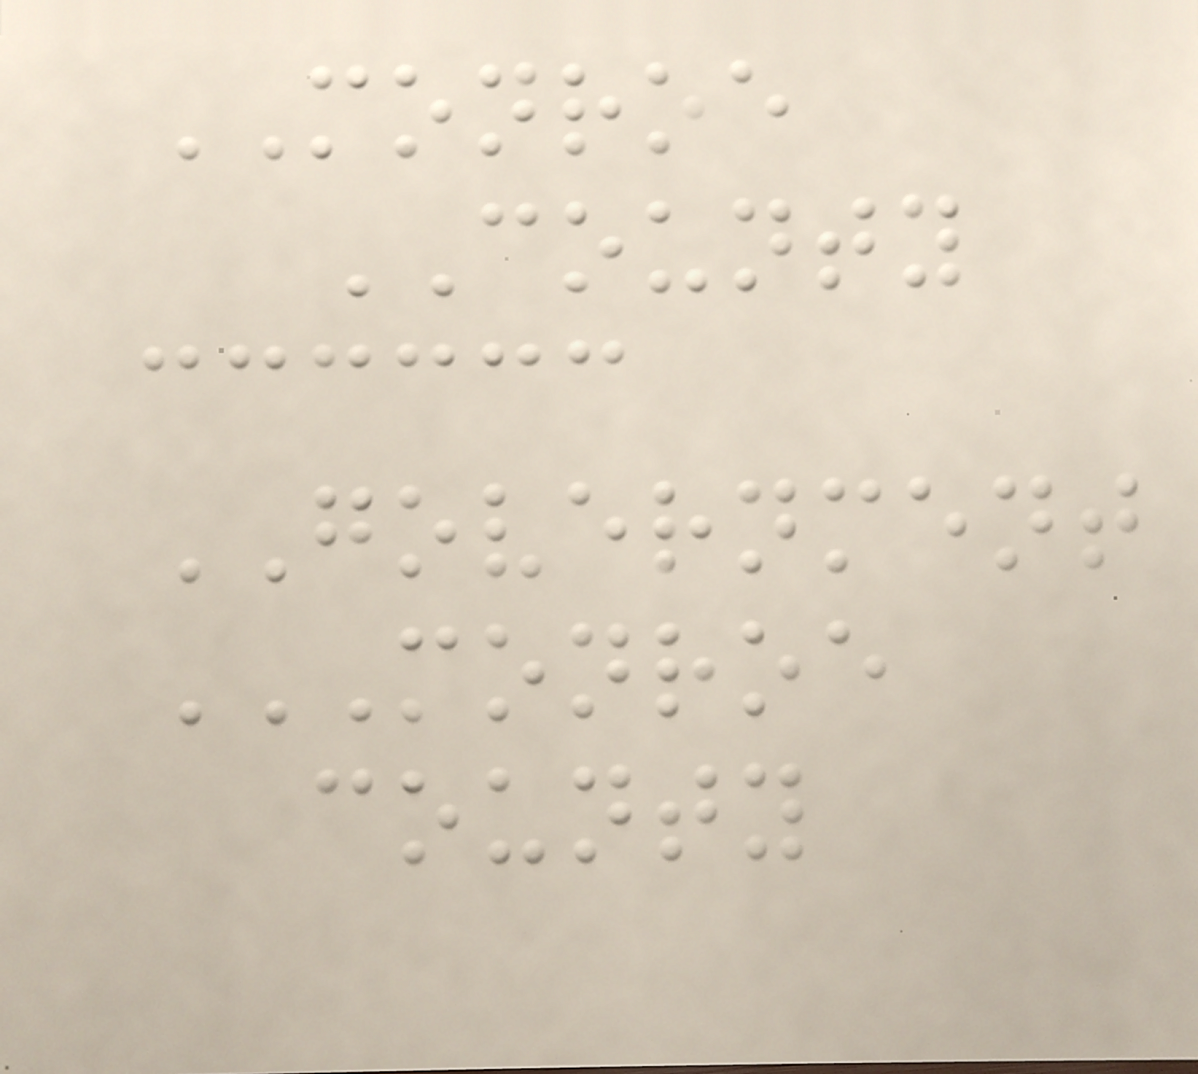MONROE
COUNTY
GOVERNMENT
MONROE
COUNTY
